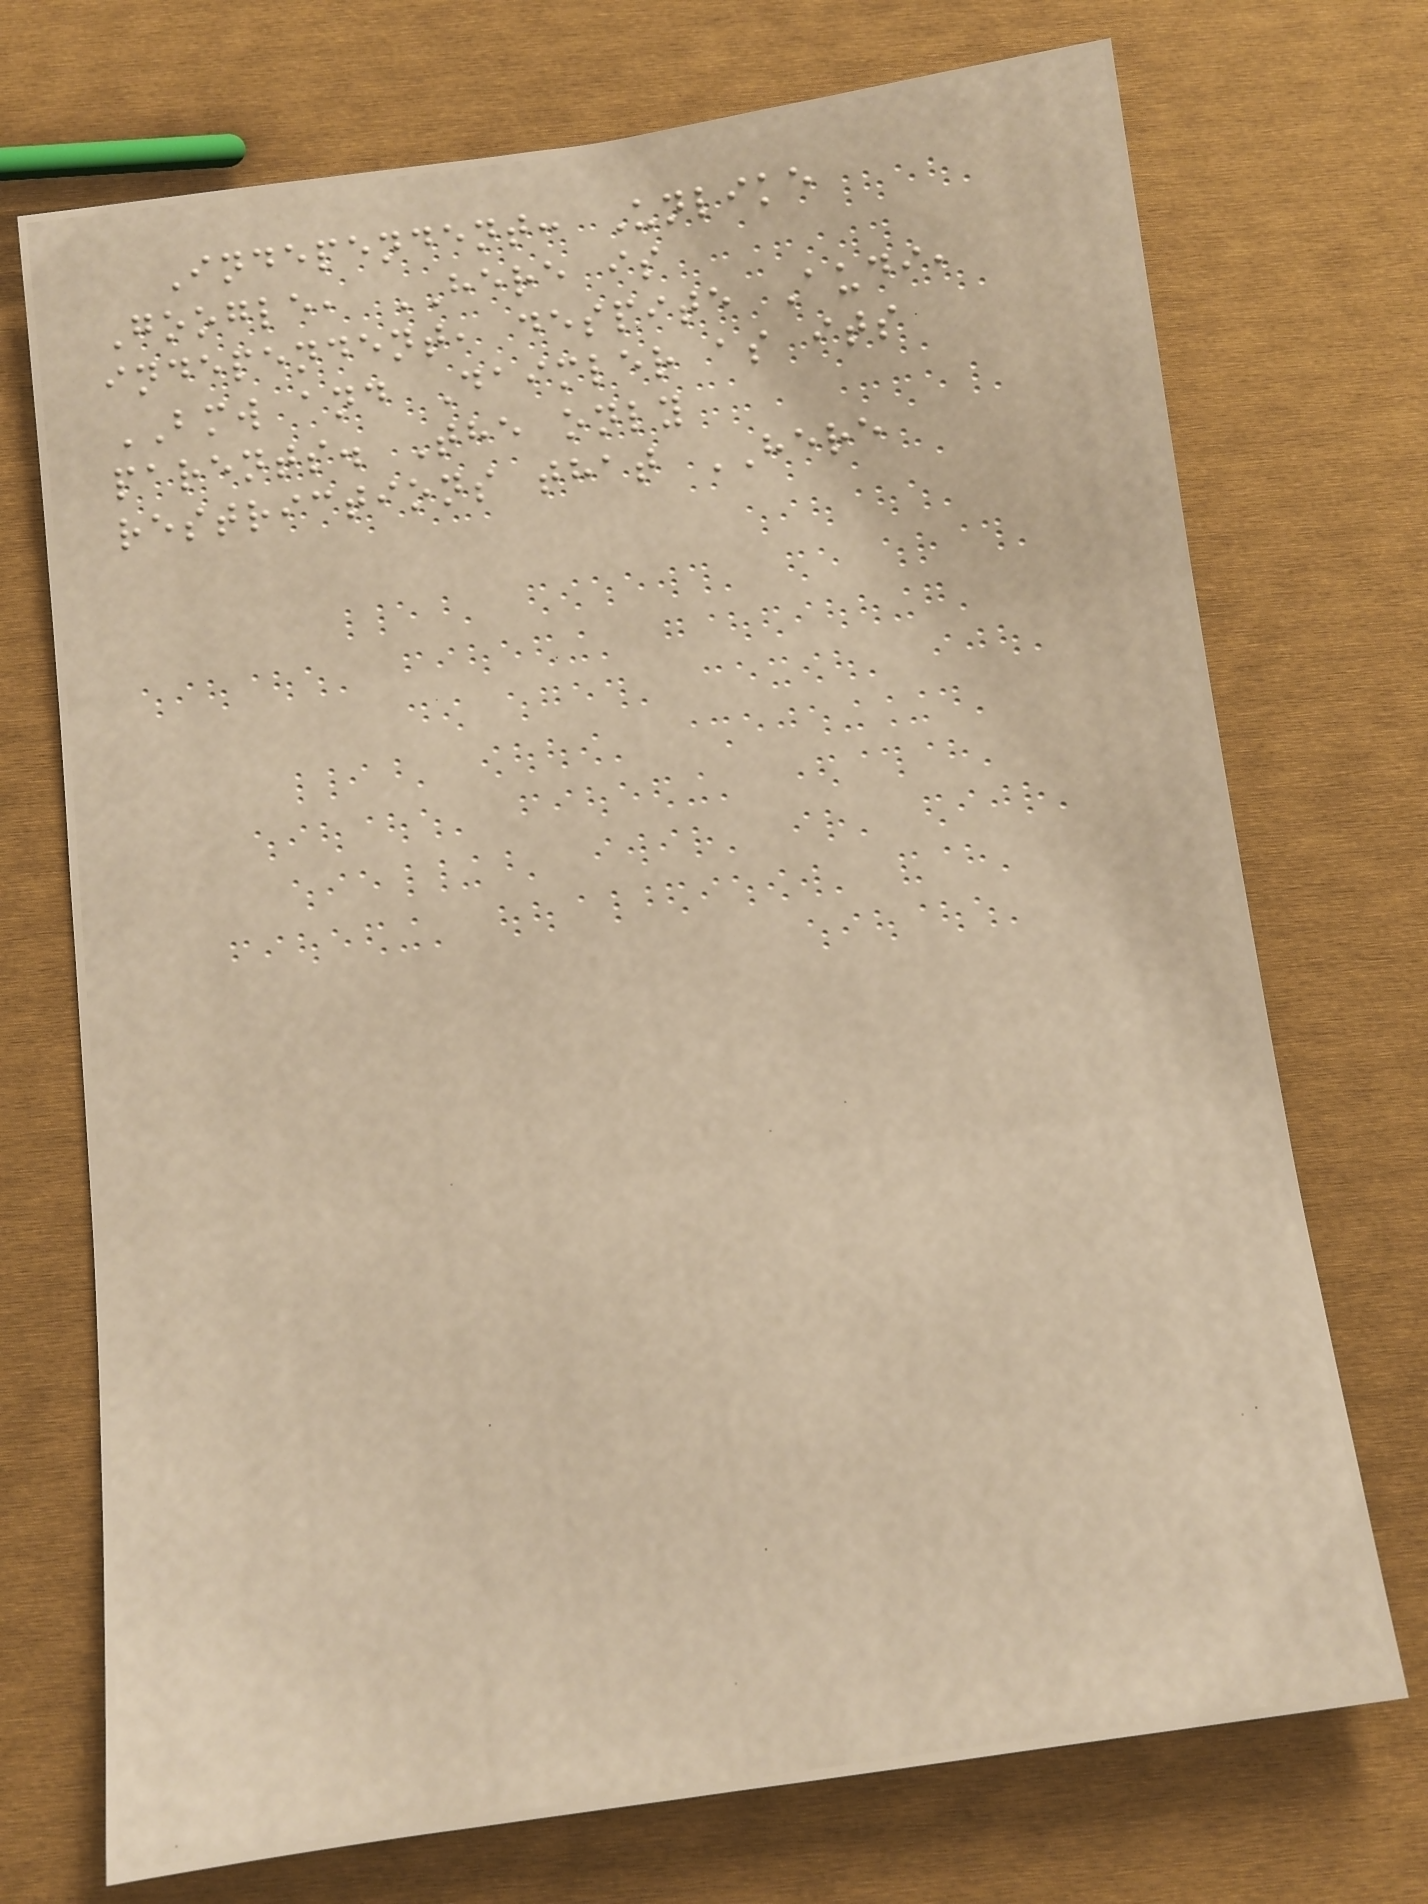Independent: Unlike
Google, HERE is
independent, despite Audi,
BMW and Daimler as its
parents. The only
restrictions that HERE
